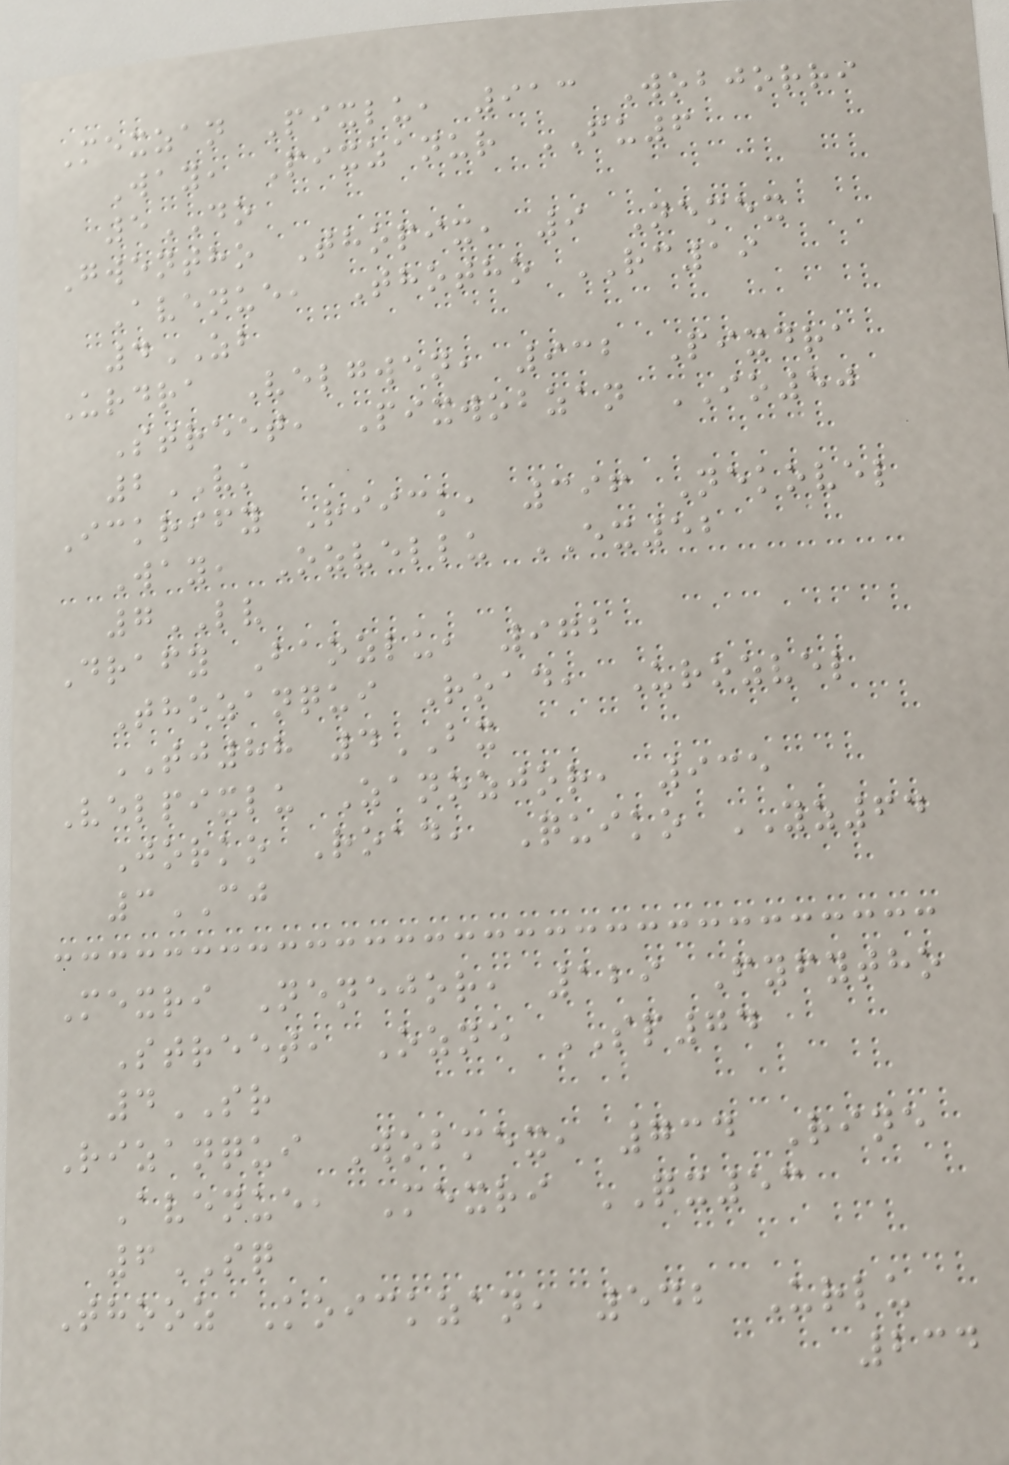Mexzan Pixlu, 913 Wobjorri
Way, Pixzanur FU6
5DO
Gwentho Thopix, 9 Nemex
Avenue, Thotho RC19
4ZB
Urdra Velgwen, 932 Pixdra
Street, Pixwobzan IO50
2VK
Ickrify Riick, 396 Nekovel
Way, Ozvellu EX52
7LV
Drafy Baozlu, 972
Thozanqui Road, Urozvel
TJ88 4BX
Velpixlu Zanozjor, 935
Jorko Road, Quiko YZ64
3CJ
Mexri Nenejor, 129 Fyfytho
Street, Ozne SP74
4SR
Rizanqui Wobmex, 734 Rine
Avenue, Mexri QX53
6SQ
Thooz Koickzan, 542 Urlu
234
